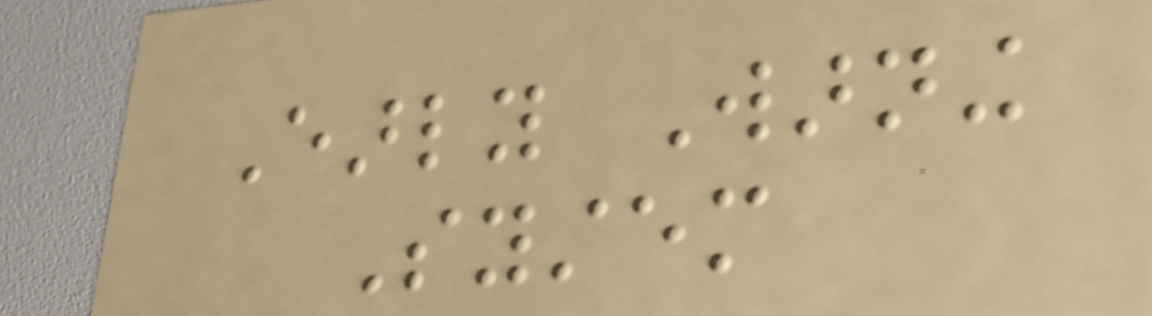Early Warning
System
